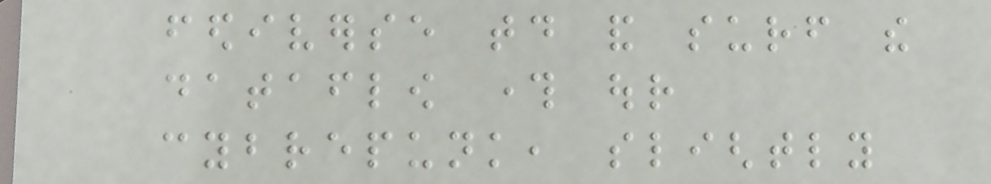fediverse today and surf the
dataflow through our
cybrepunk, slightly
